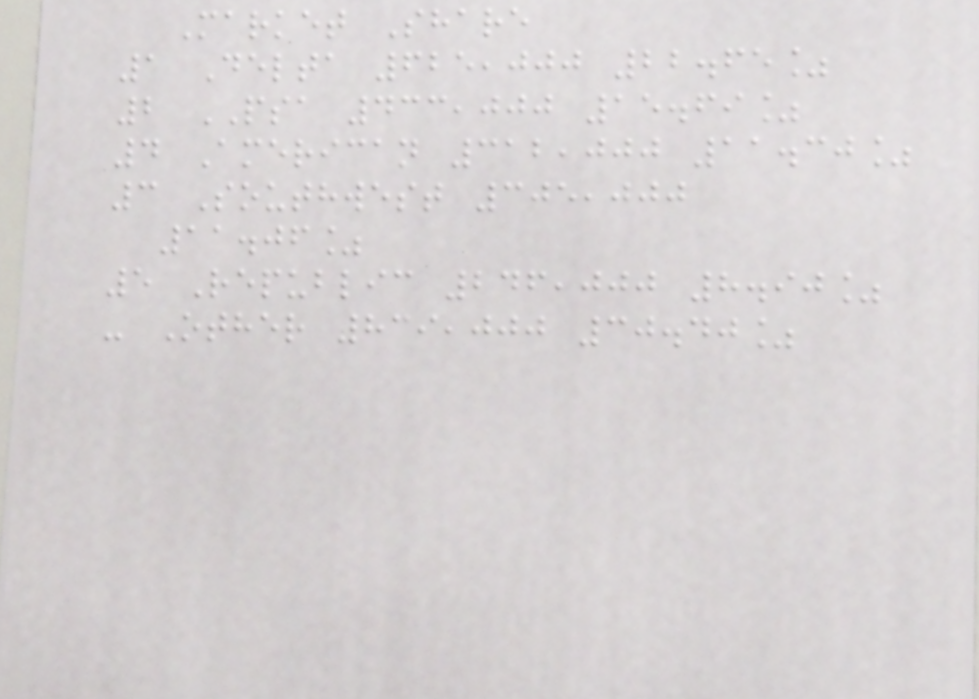Market Share
1 Delta 625,000 22.65%
2 PSA 433,000 15.69%
4 American 312,000 11.30%
3 Southwest 305,000
11.06%
5 Republic 246,000 8.90%
- Other 839,000 30.40%
